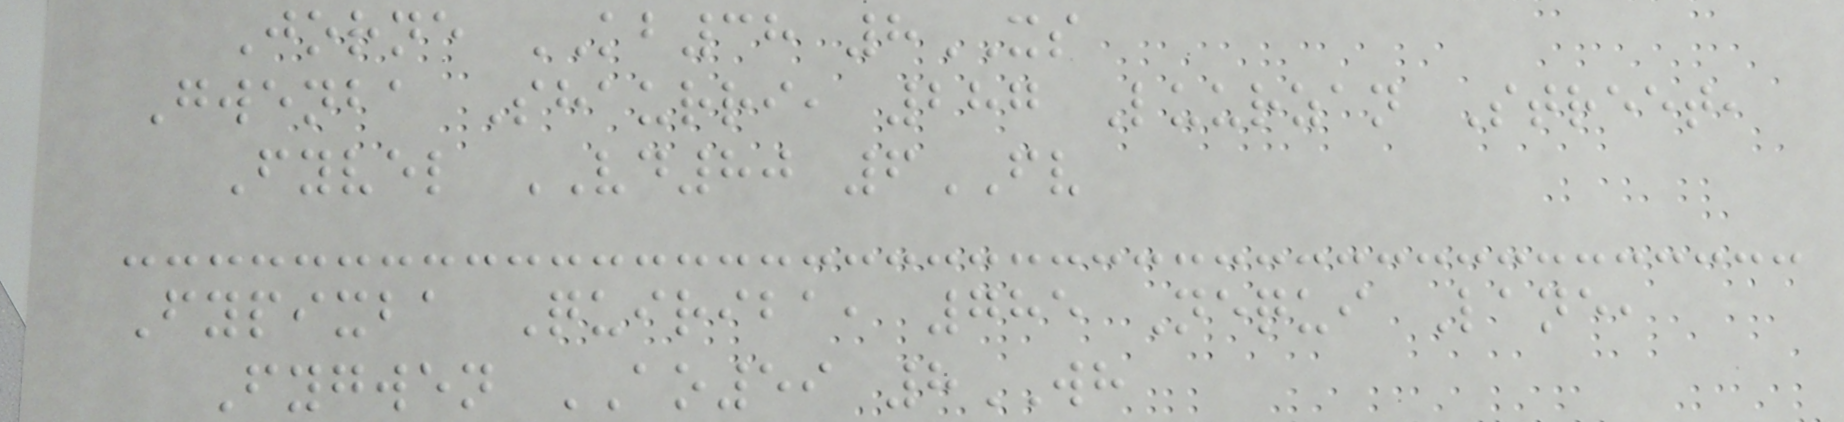Jorne KB38 8XS
Gwenba Shaurri, 287 Luurzan Street,
Fyvel VD80 6FV
Fypixba Quiriba, 785 Nequi Lane,
Fygwen AO59 8WH
